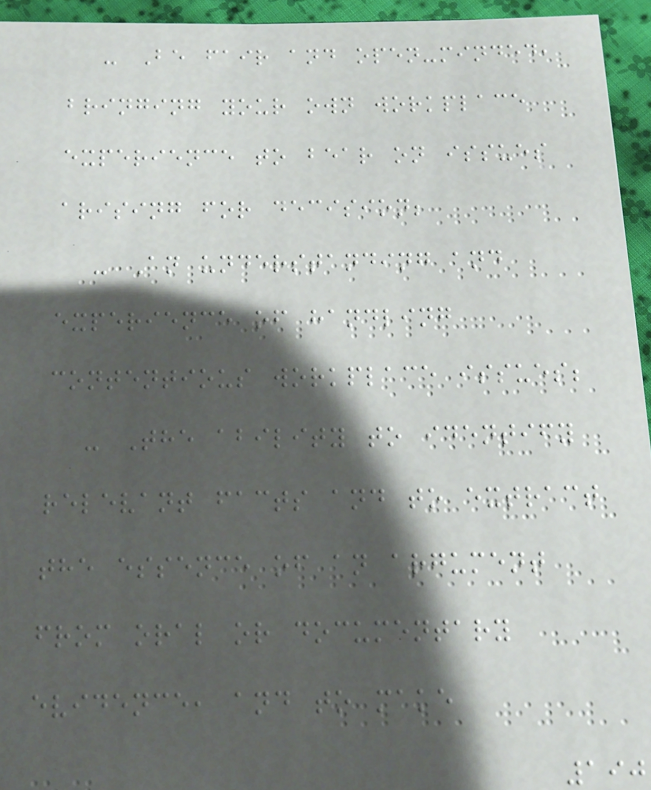- Be fair and open-minded,
bringing your own workplace
experience to bear on issues
arising for decision;
- An understanding and
experience of handling
contentious workplace issues;
- The ability to identify
relevant facts and to extract
the essence of an argument
from oral or documentary
evidence, and to make
190
